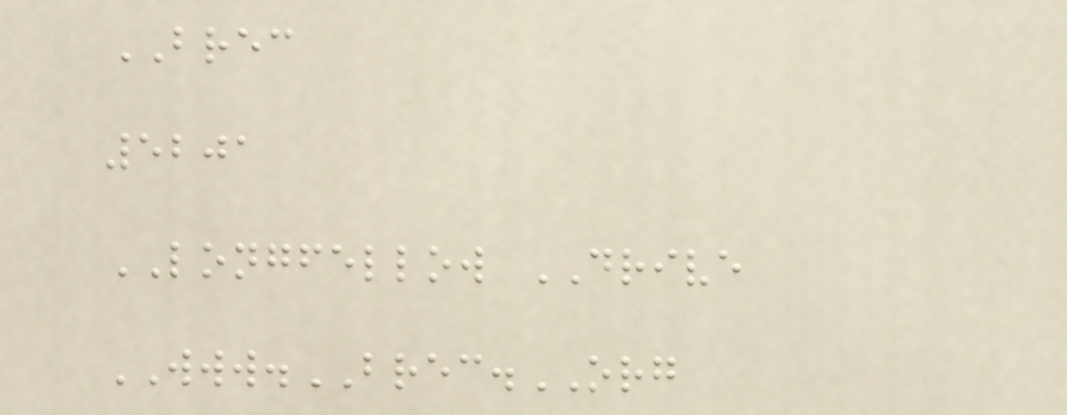BREC
5201
LONGFELLOW DRIVE
WWW.BREC.ORG
